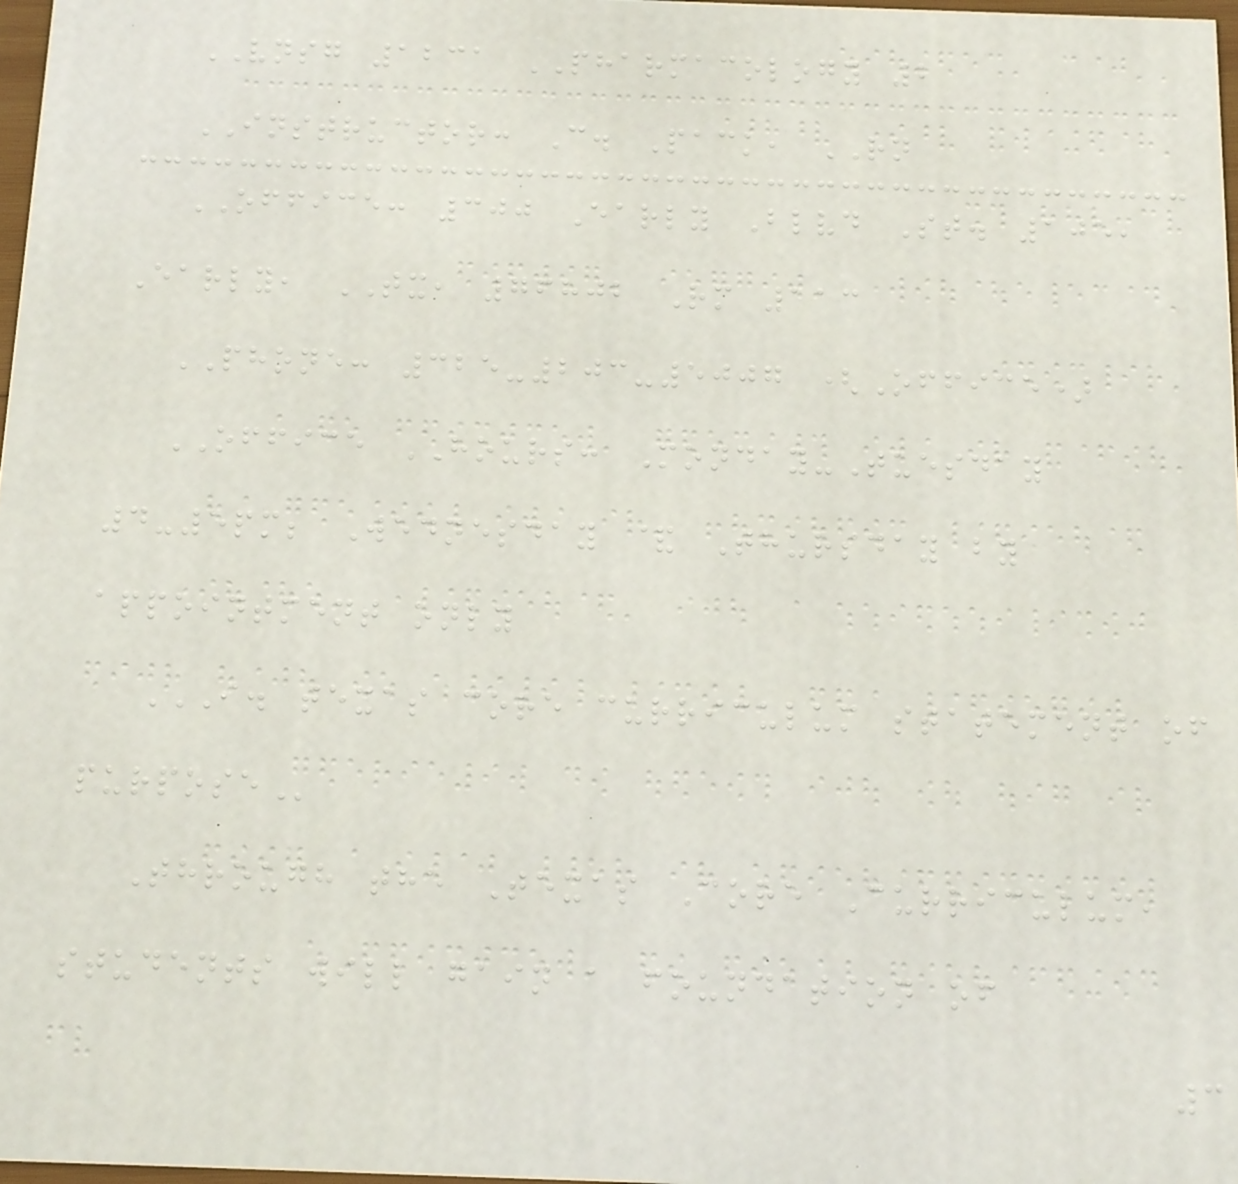VNSG 1231 PHARMACOLOGY 2
INSTRUCTOR: C. Pack, RN
OFFICE: 300 Early Blvd St. 105,
Early, TX, 76802 Rm 113
PHONE: 325-203-5007 (Office)
OFFICE HOURS: Monday-Tuesday
4-5pm; Wednesday & Thursday by
appointment only
I. TEXAS CORE CURRICULUM STATEMENT OF
PURPOSE
Through the Texas Core Curriculum,
students will gain a foundation of
3
